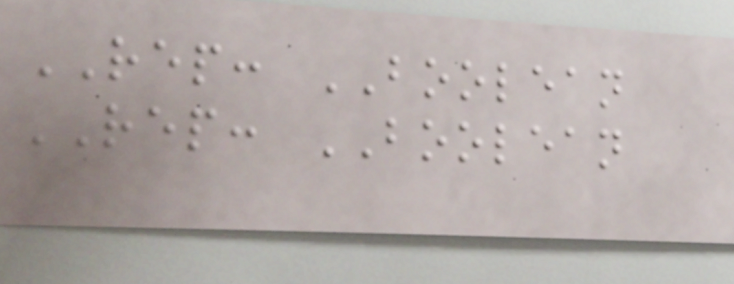REP: BOOLEAN
REP: BOOLEAN
